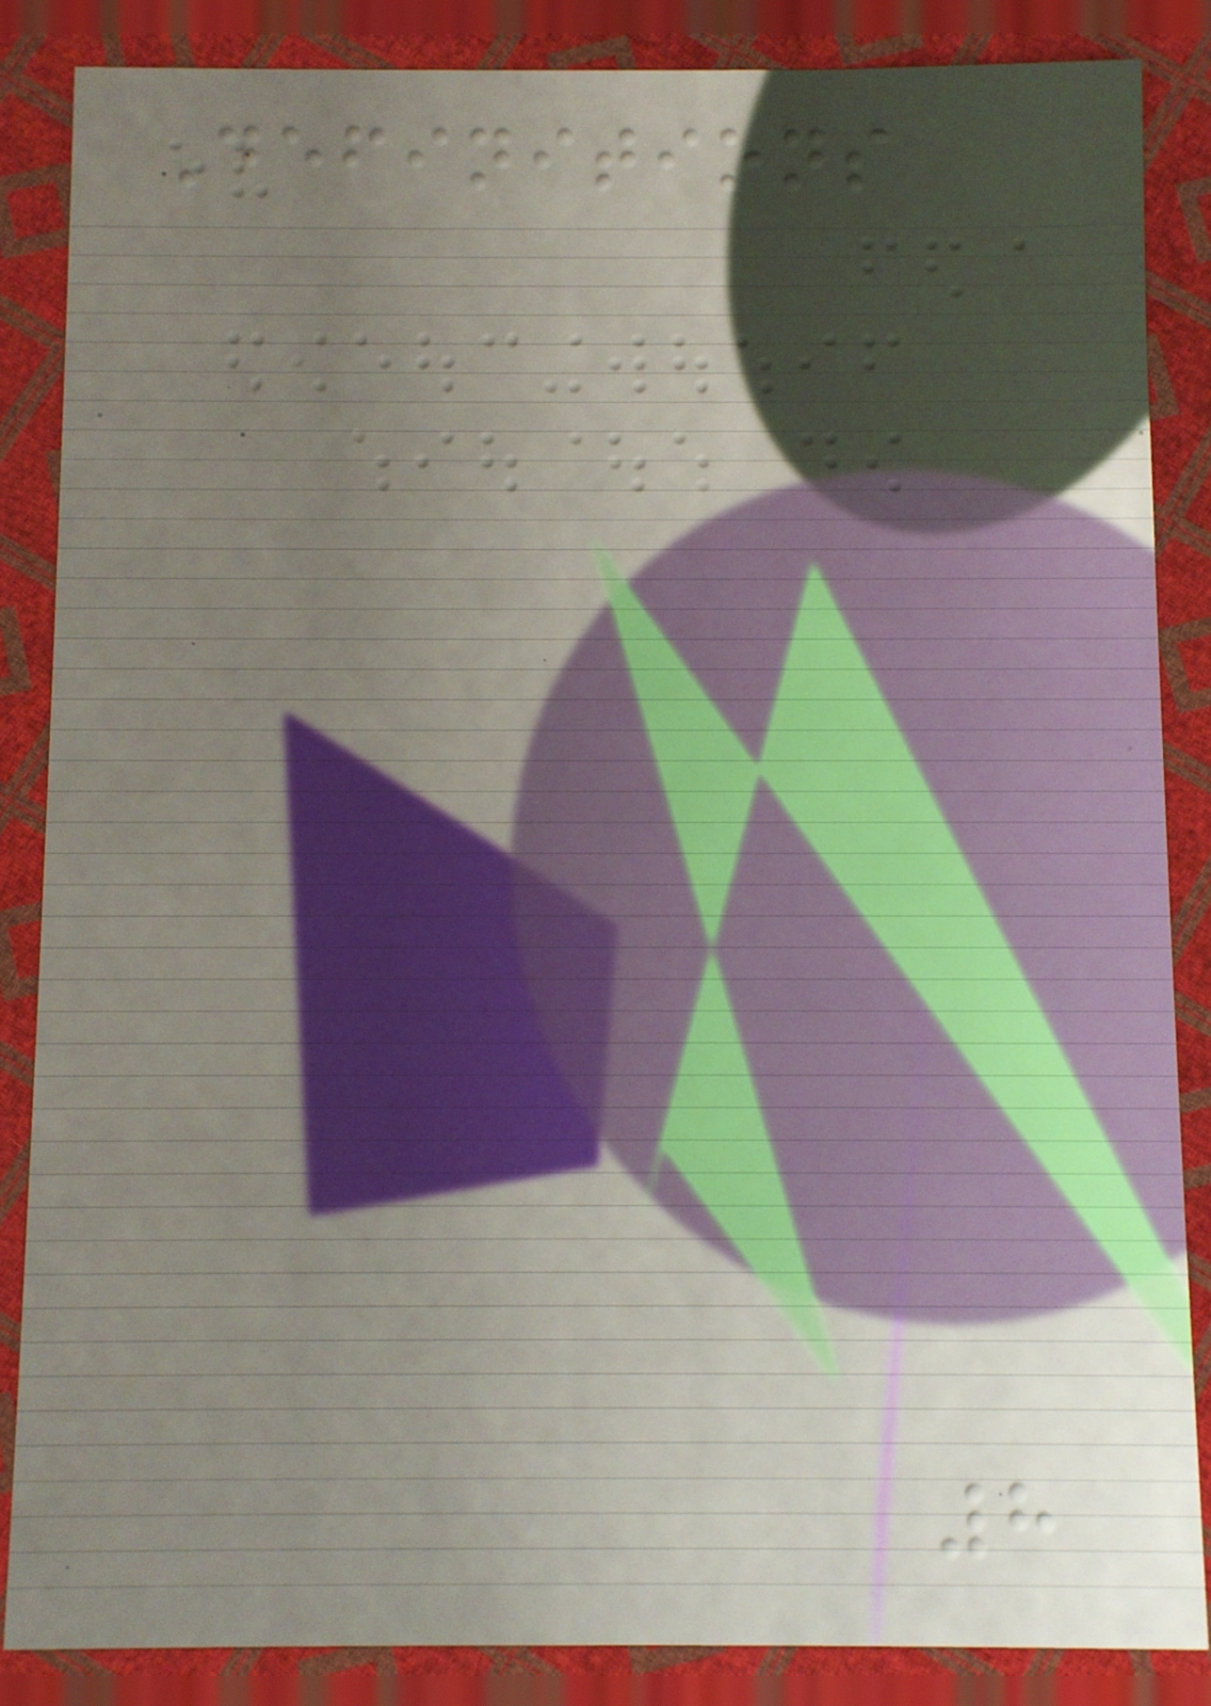Definitions
8
